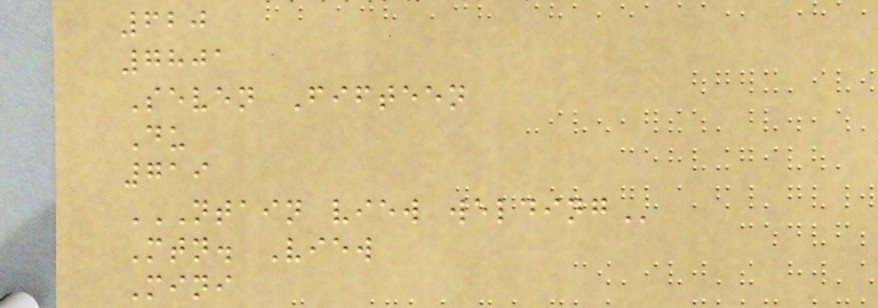620
7801
Seven Fifteen
Du
719
NTAIN VIEW WELDING
Mtn. View
Mini
